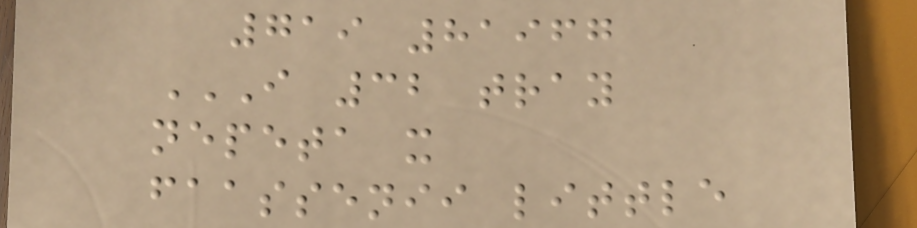719 81967
I 32 TRAY
NEPETA X
FAASSENII LITTLE
